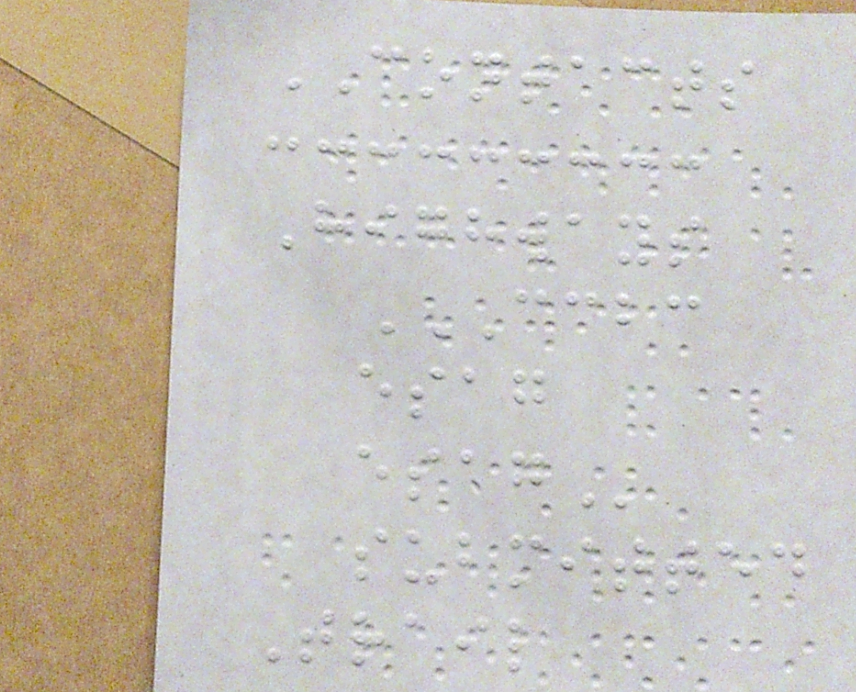CONTACTS
Highways
CCBC
ESAG
ESAG
submitted
Trail
